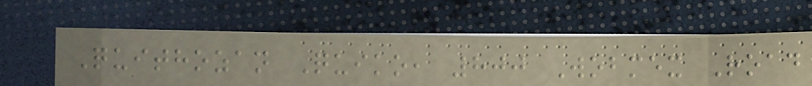Quithozan Quiko, 800 Wobmex Road
